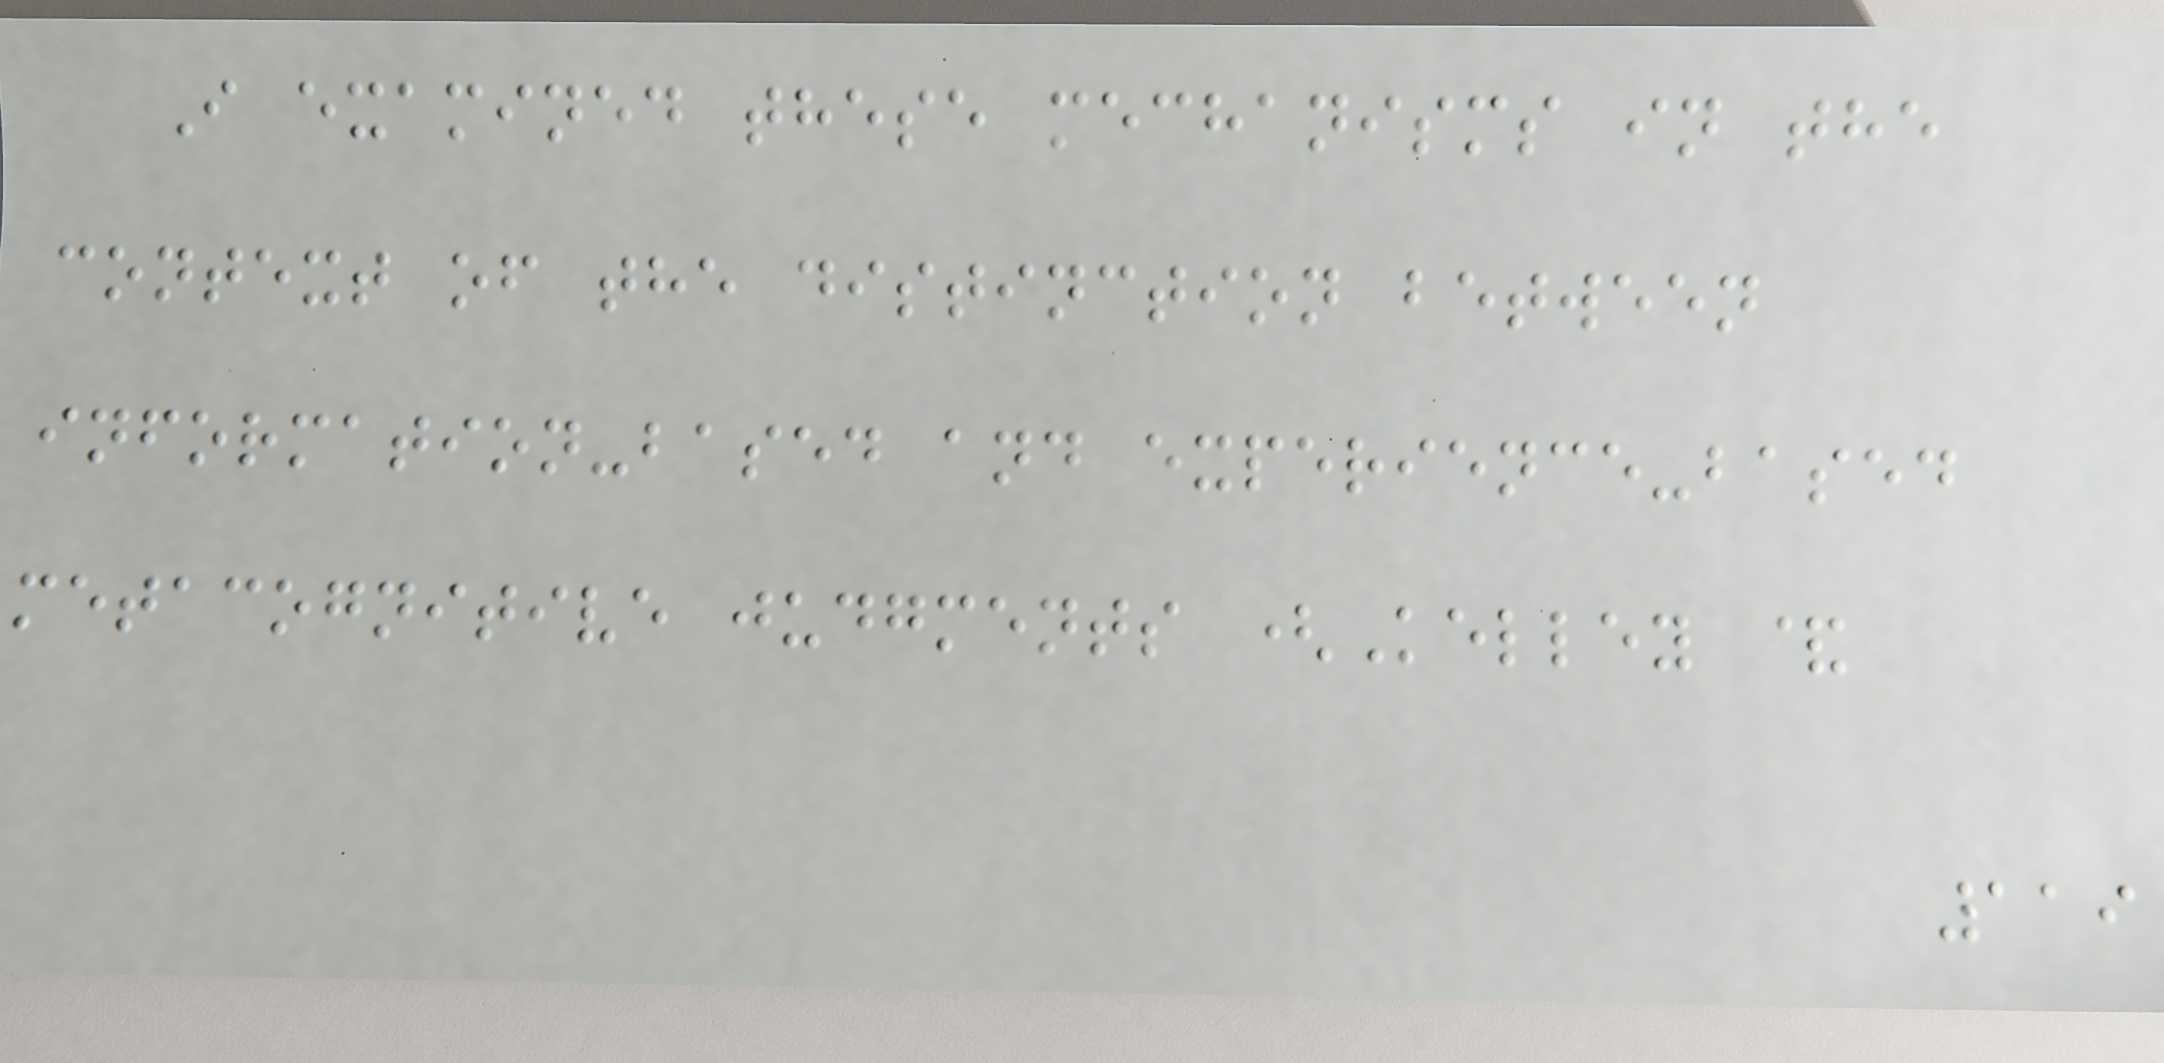I examined these mechanisms in the
context of the distinction between
information-based and experience-based
metacognitive judgments (Kelley &
119
